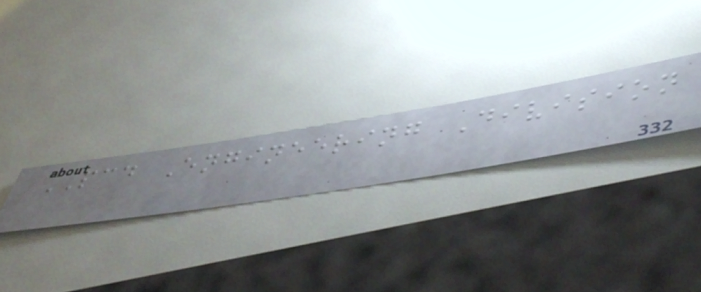PCD Engineering Division
